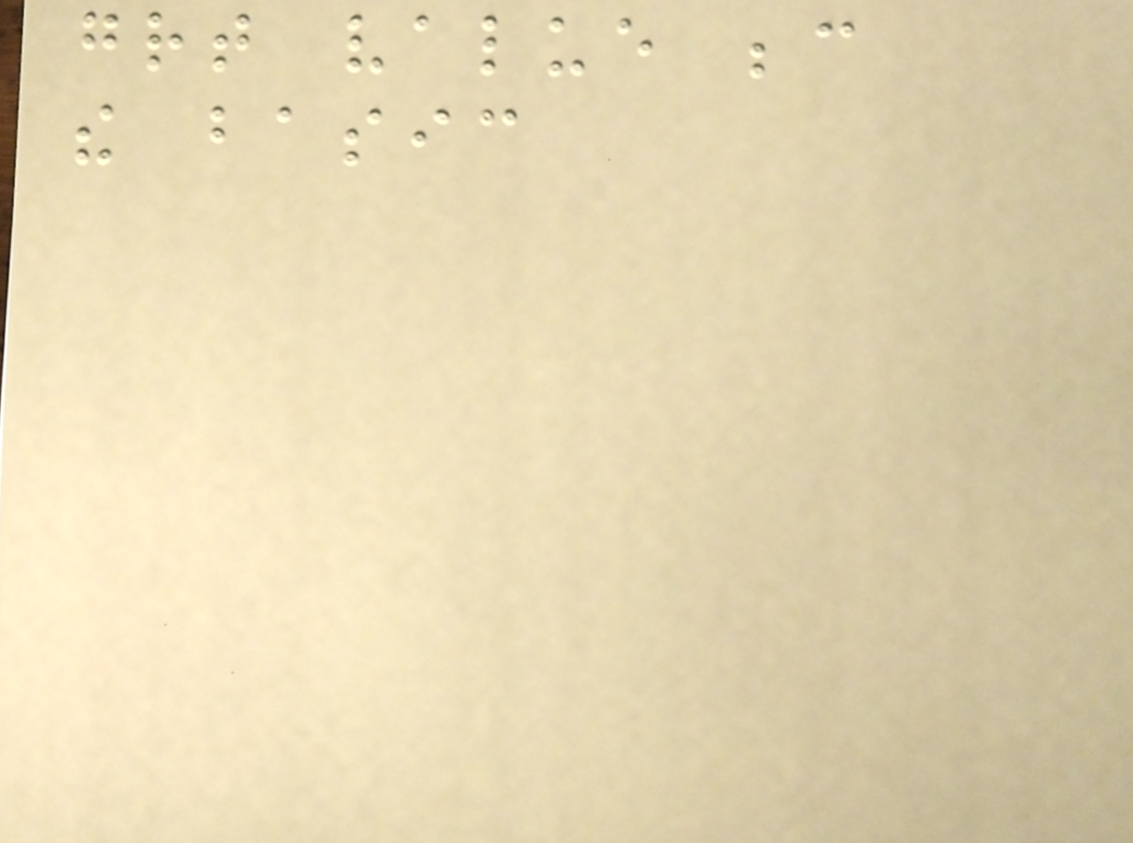great value because
the basic
